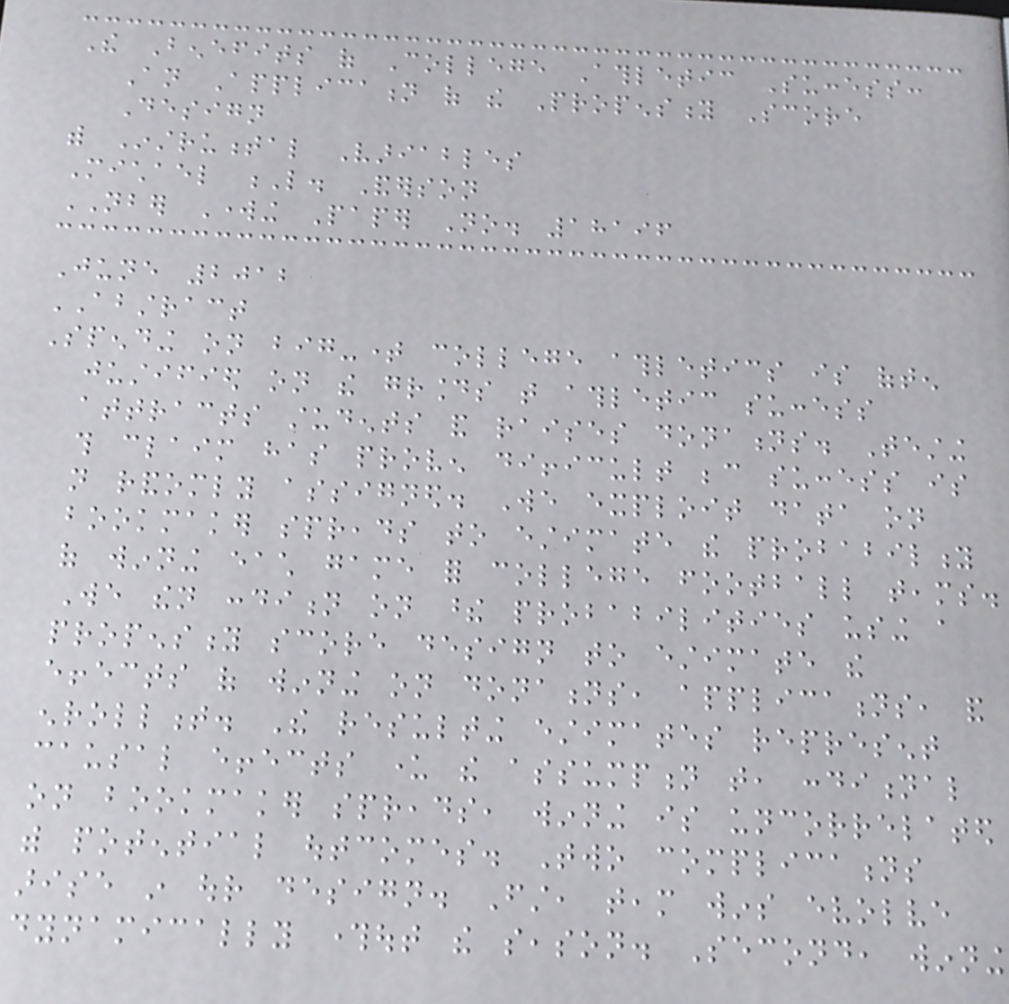The Benefits of College Athletic Success:
An Application of the Propensity Score
Design
with Instrumental Variables
Michael L. Anderson
NBER Working Paper No. 18196
June 2012
ABSTRACT
Spending on big-time college athletics is often
justified on the grounds that athletic success
attracts students and raises donations. Testing
this claim has proven difficult because success is
not randomly assigned. We exploit data on
bookmaker spreads to estimate the probability
of winning each game for college football teams.
We then condition on these probabilities using a
propensity score design to estimate the
effects of winning on donations, applications, and
enrollment. The resulting estimates represent
causal effects under the assumption that, conditional
on bookmaker spreads, winning is uncorrelated
with potential outcomes. Two complications
arise in our design. First, team wins evolve
dynamically throughout the season. Second, winning
